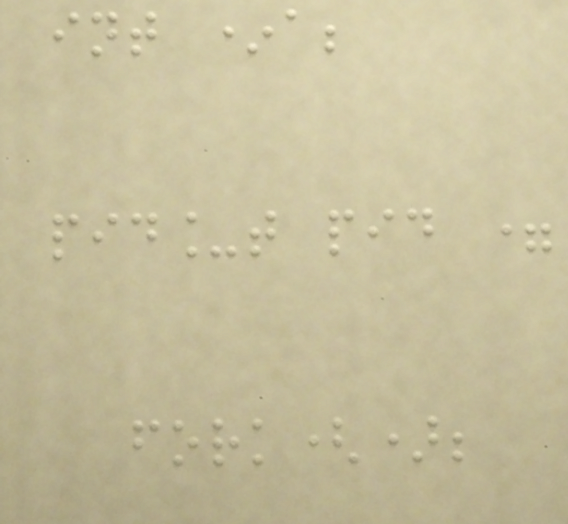int *a;
pid_t pid =
fork();
